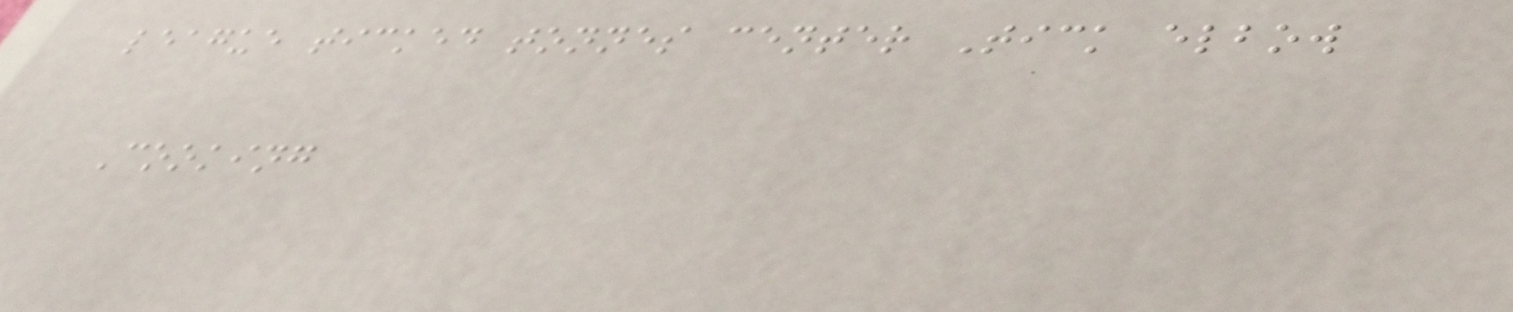league ticked tonnes center Tick elbow
Cooking
